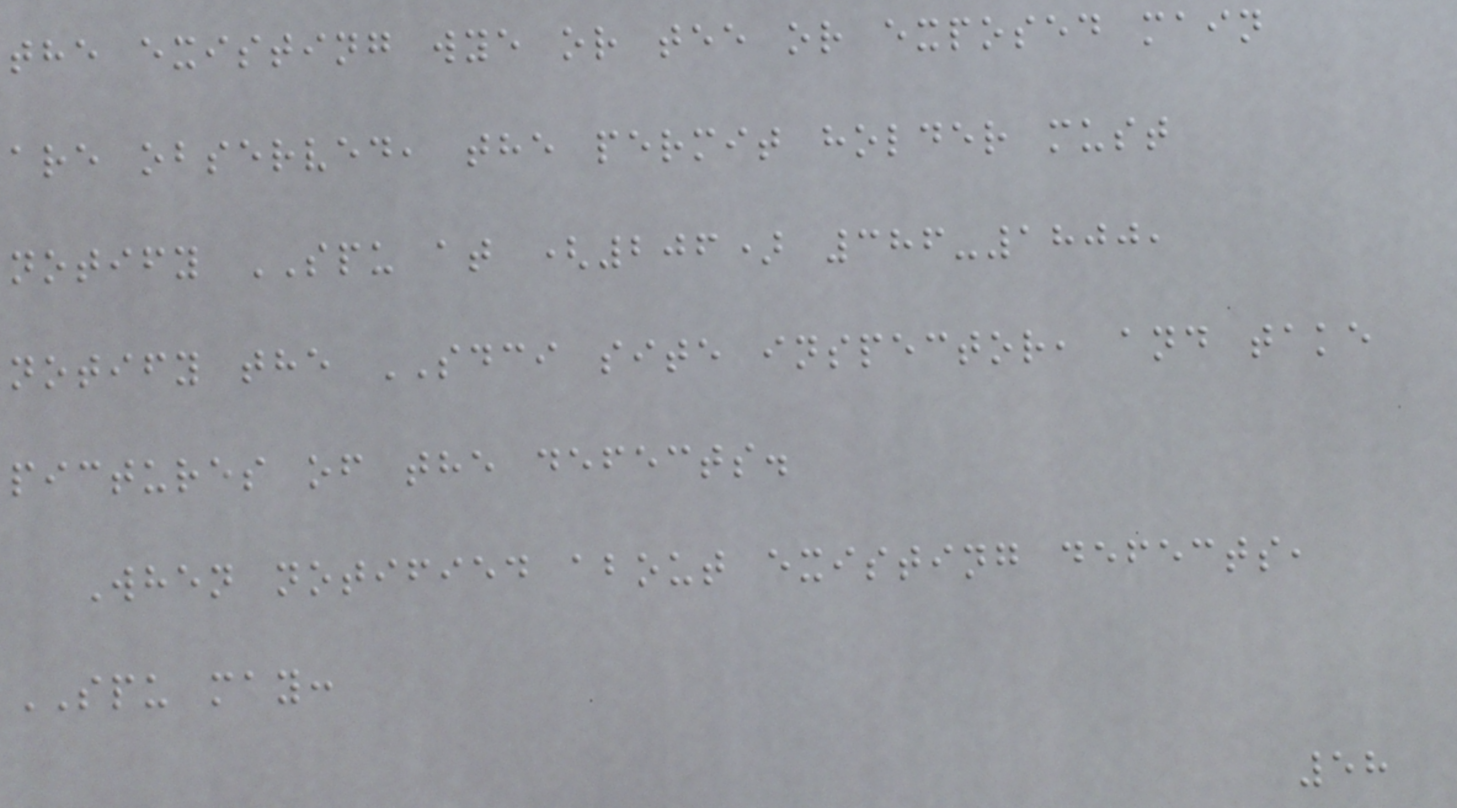the existing wye or tee or exposed main
are observed, the permit holder must
notify SPU at (206) 386-1800,
notify the SDCI site inspector, and take
pictures of the defects.
When notified about existing defects,
SPU may:
58
